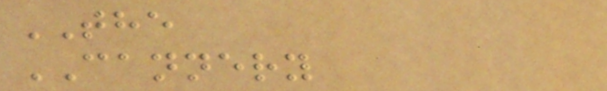THE
CANNERY
